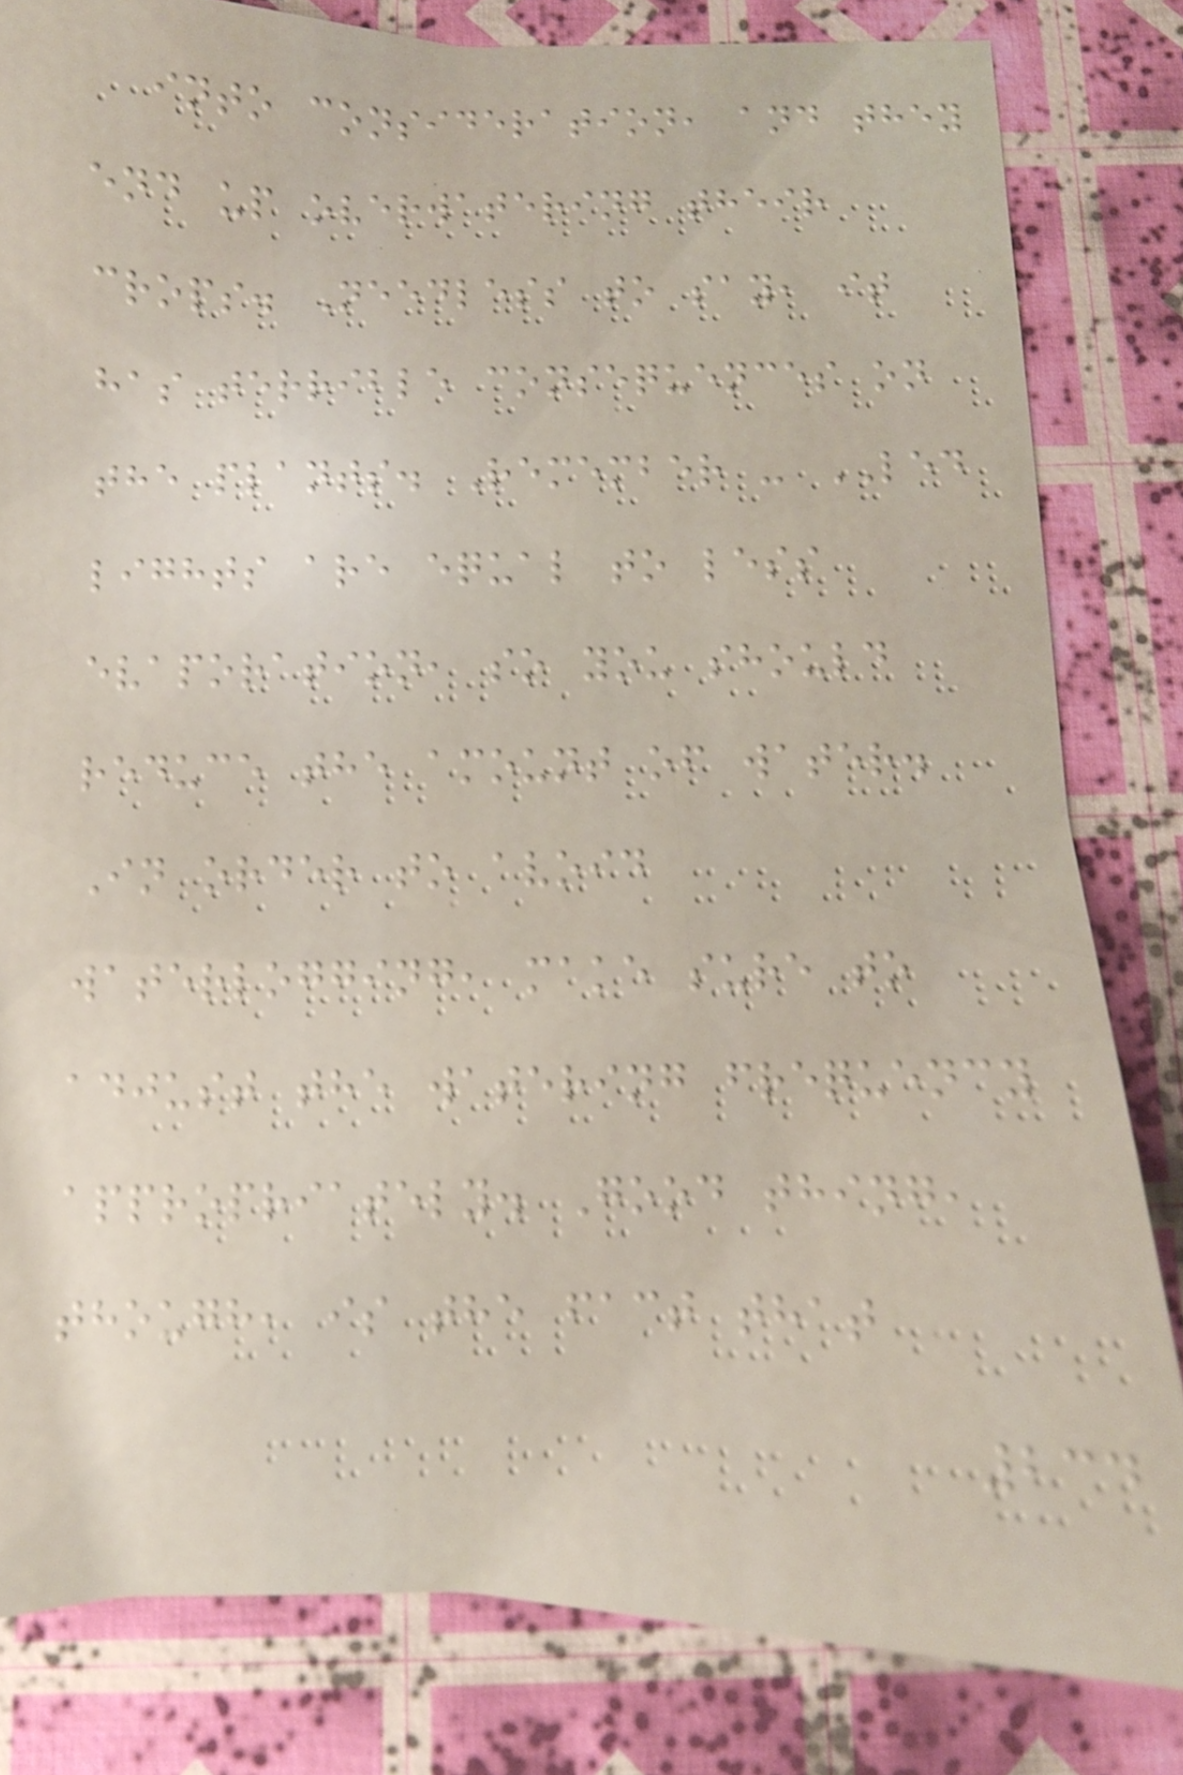into consideration, and they
end up overwatering their
crops. Needless to say, it
has terrible consequences on
the plants. Remember - LED
lights are equal to less
evaporation, so you should
reduce the amount of water.
In order to avoid
waterlogging, make sure to
adjust the watering frequency
appropriately. Good thing,
though, is the fact that
234
